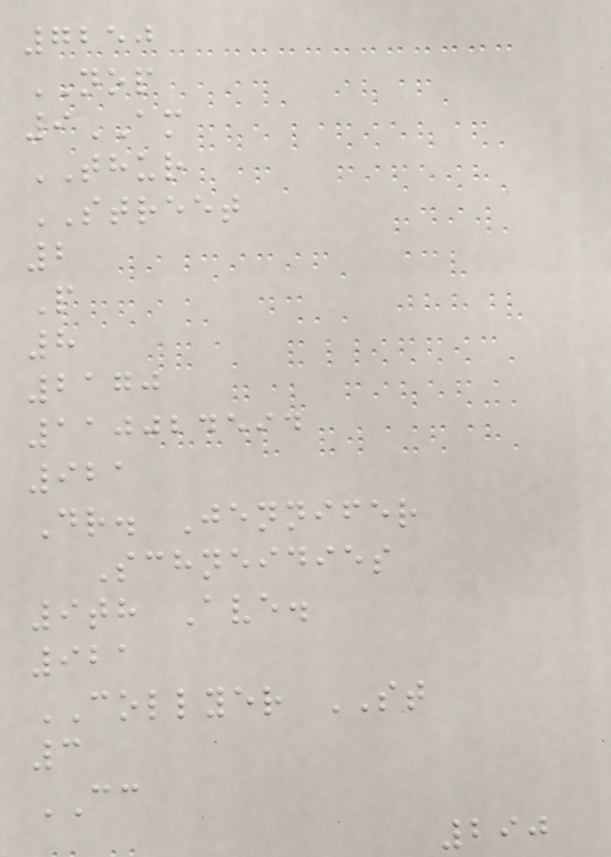7250
NOP
9AM
THUR
STREET
2
P
8
2170
110024594
921
Dr. Jennifer
Schneidies
9th Ave.
921
COLLYER ST
3
CC
290
